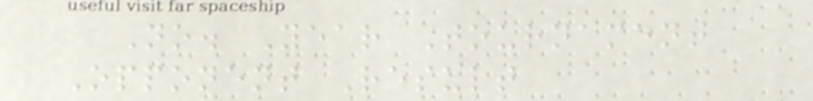No. Year Tournament
Opponent Result
